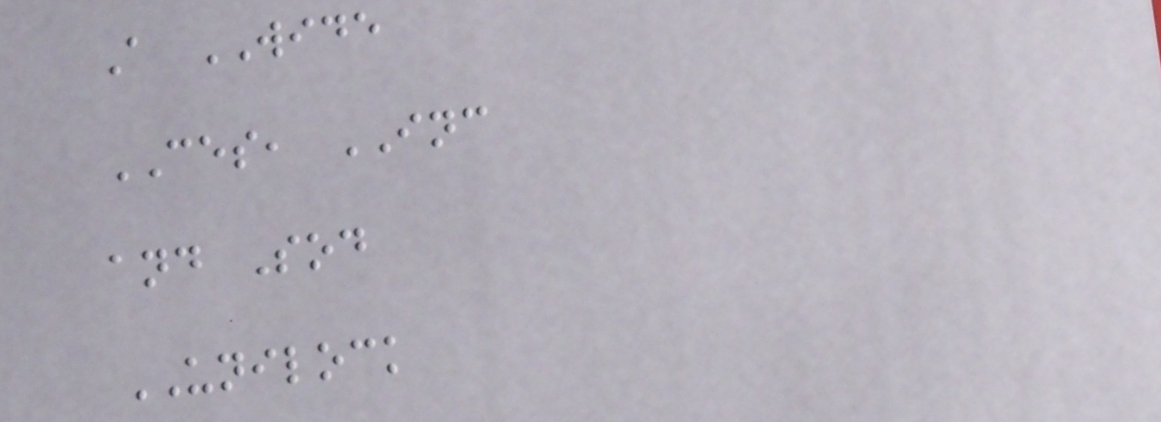A WIDE
CES, INC
and Sod
UNILOCK
